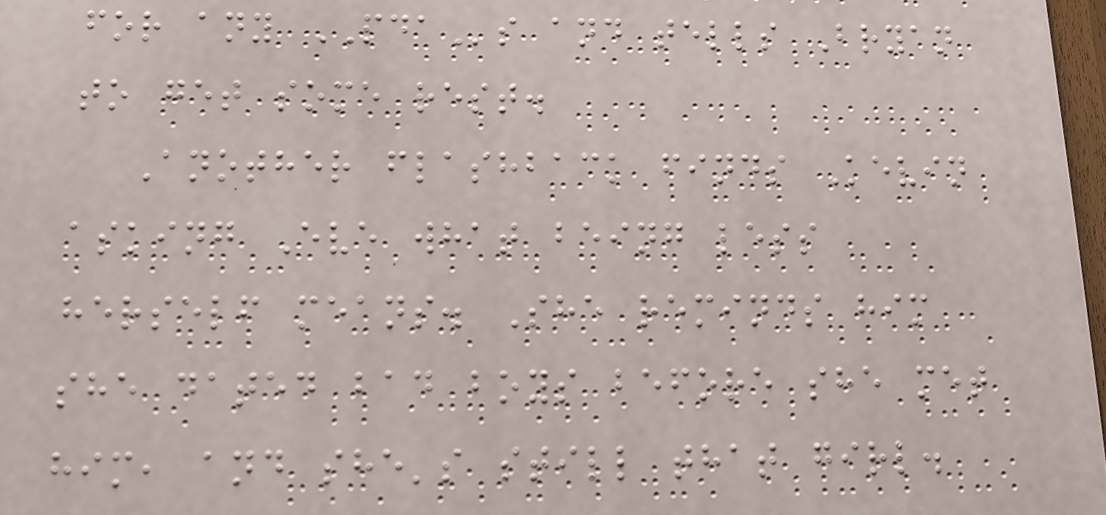for any PDAs and tells Bryan
to get some rest.
Another flashback finds Kevin
asking Eve what being less
herself means. She reminds him
she dated bad boys before she met
him, and she's still that girl.
